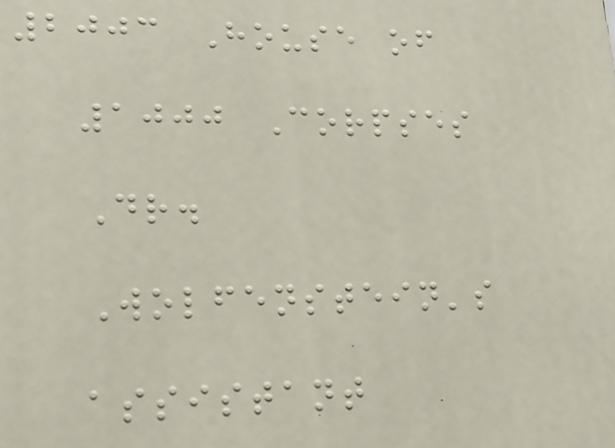2003 House of
1000 Corpses
Dr.
Wolfenstein's
assistant
